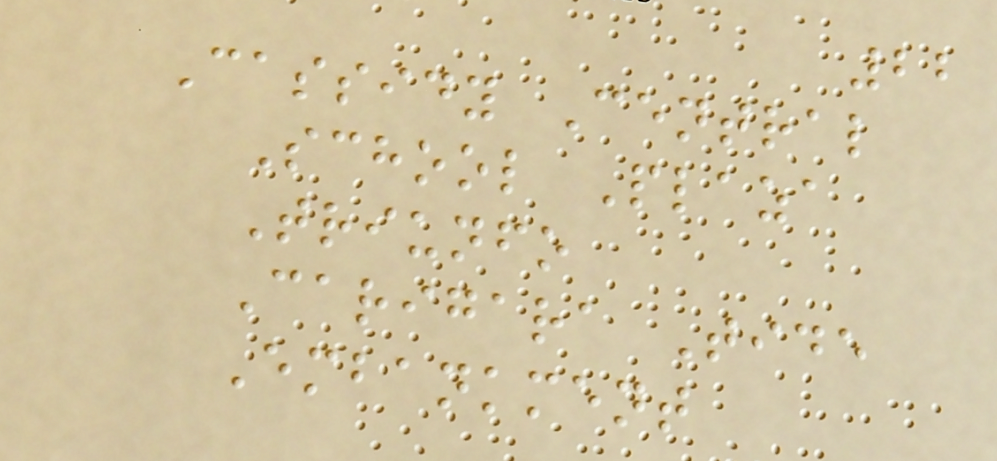22
Cassidy Central
School Plaza
Triunfo
Carigara Tide
Embankment
